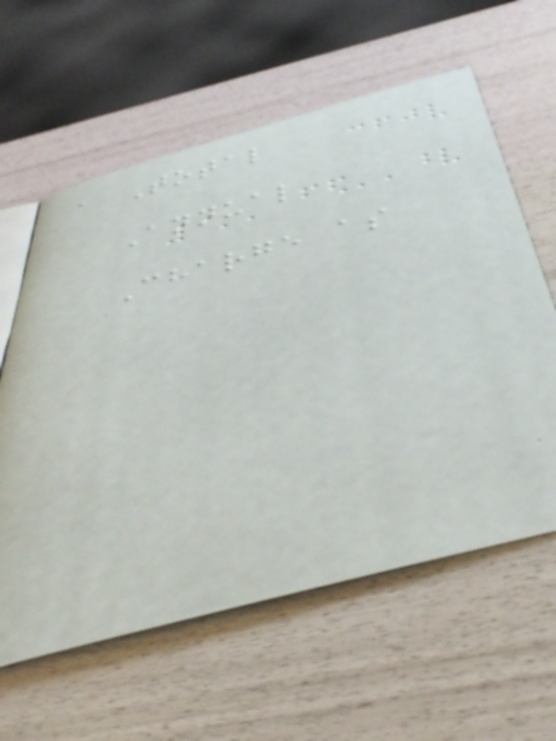a Total
Annual
Charge as
